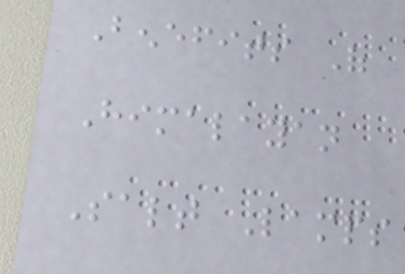Benefits Of
Himalayan
Salt Lamps
